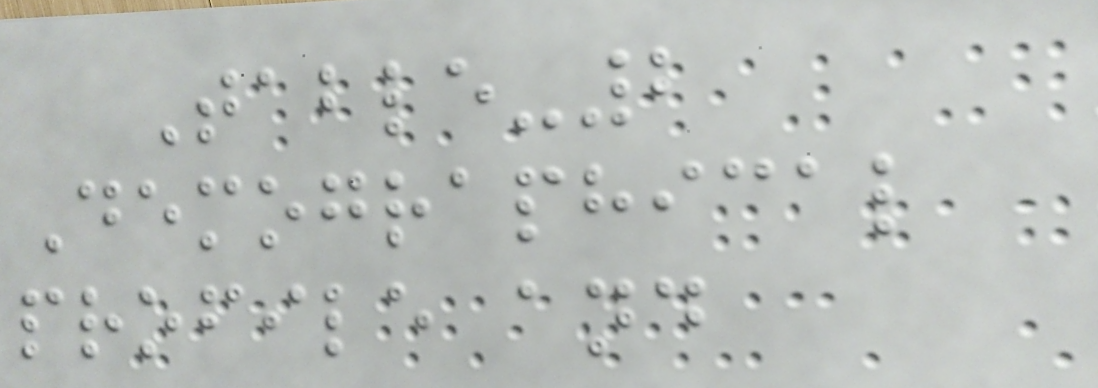Table-2
Demographical
profile and
